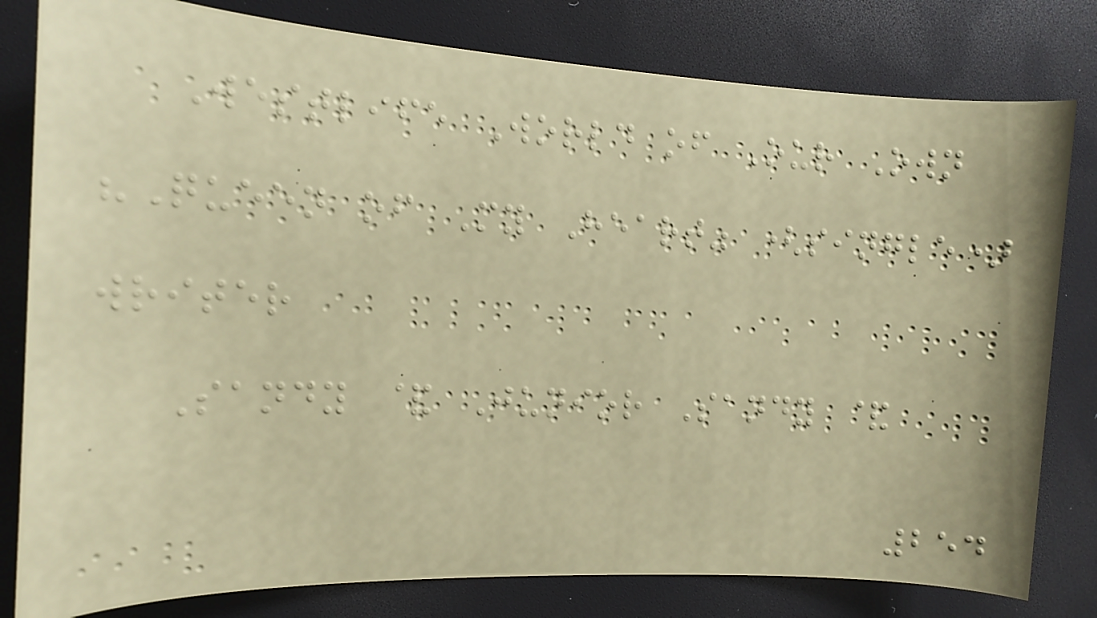Westlife World of Our Own
"Queen of My Heart" (single)
writer
Sandy & Junior Sandy &
254
